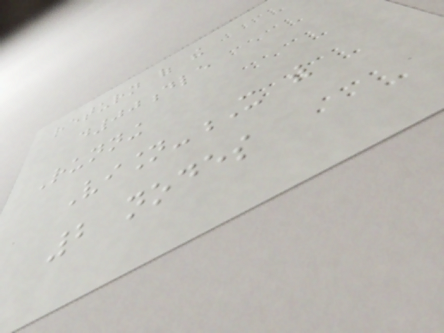return of the
d00dle
Running
Vision-X with
2 nodes
